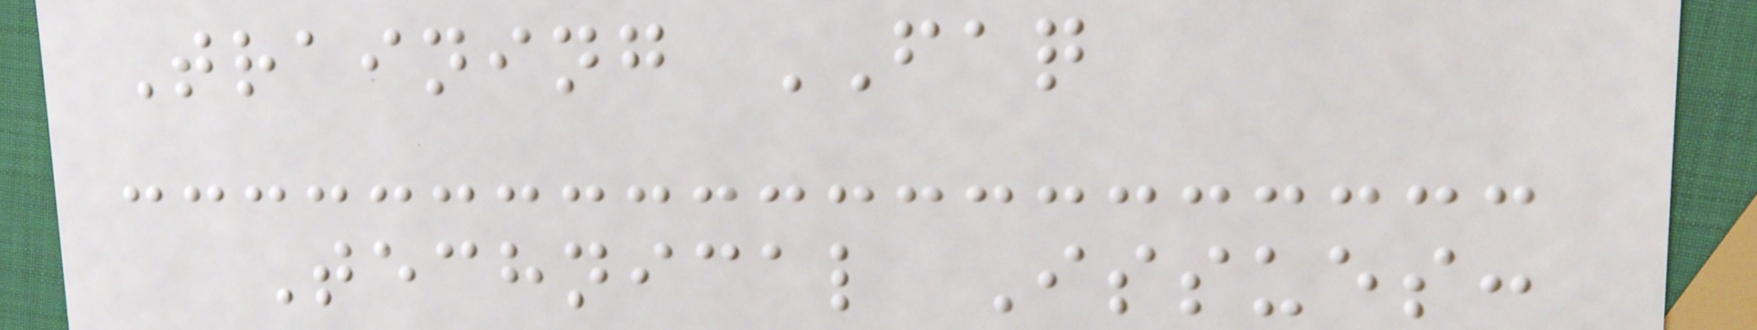Training FAQ
Technical Issues:
